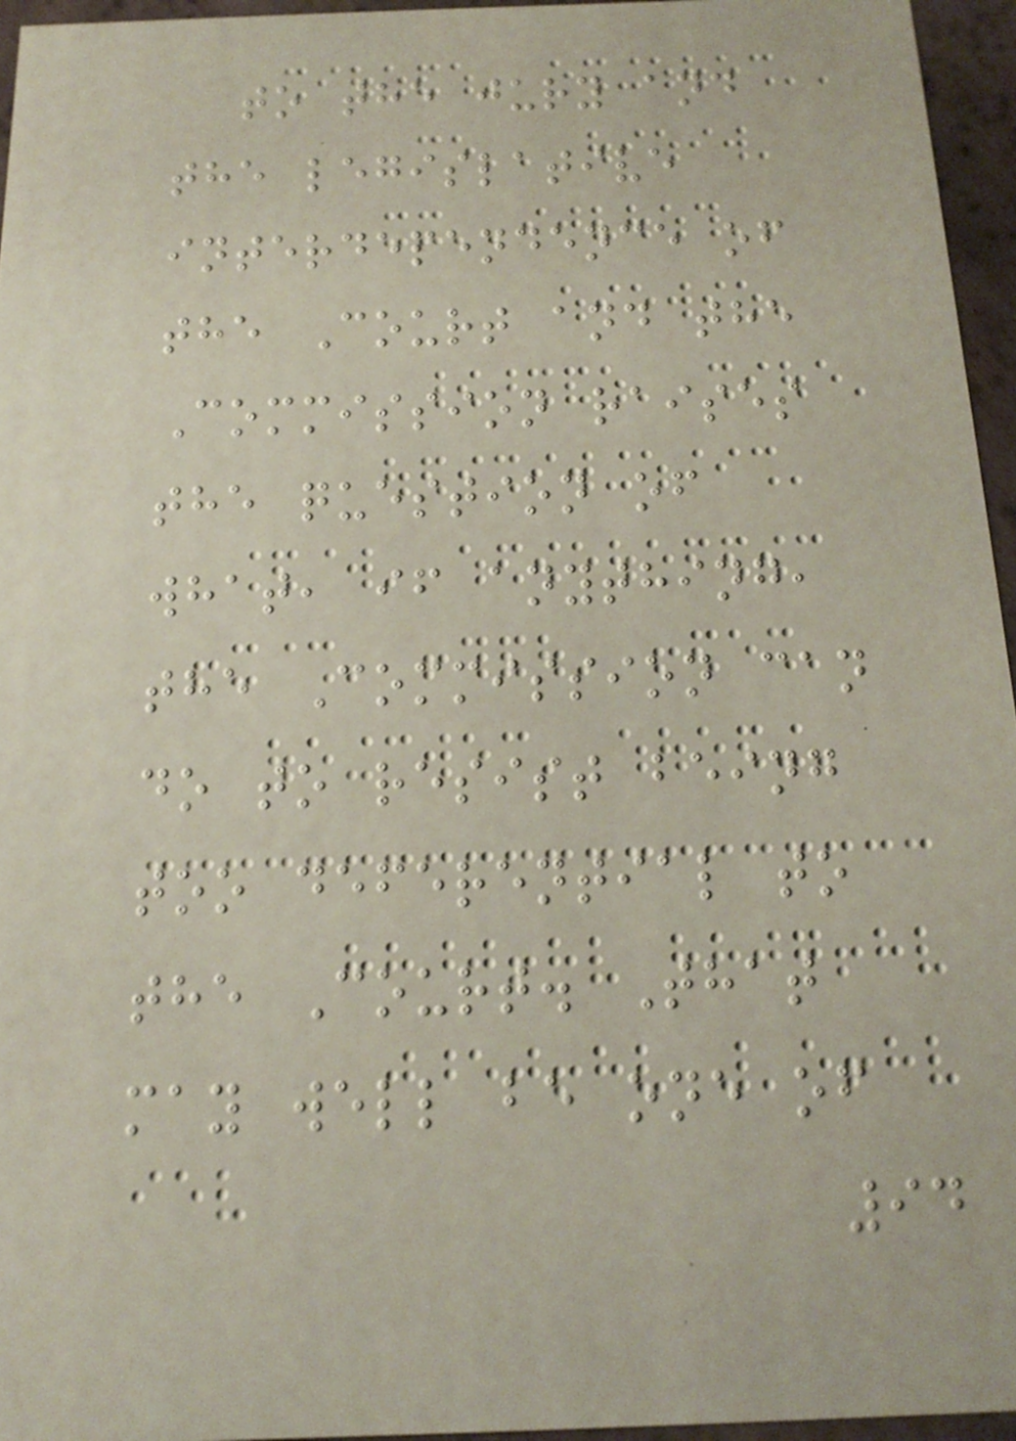to the jury and
the legislative
interdependence of
the Court and the
Commission raises
the question of
what, if anything,
the Commission can
do to resist being
too deferential to
the Court. That
may well be one of
94
